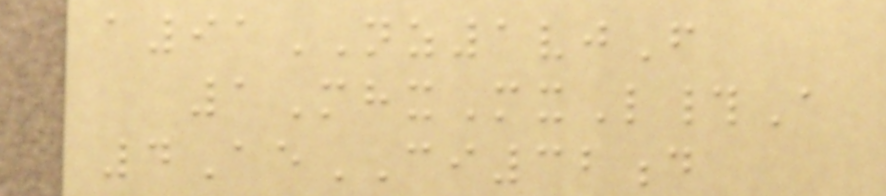a91NZ1vjF
1MhxMxL#A
4AeCI32d
